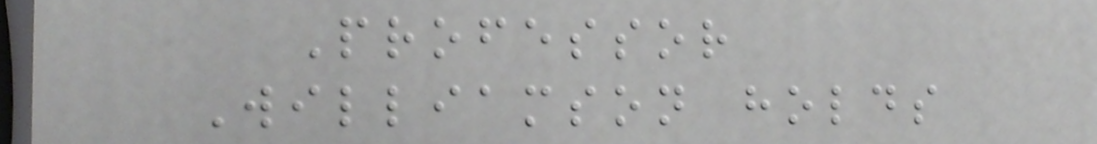Professor
Williamson holds
